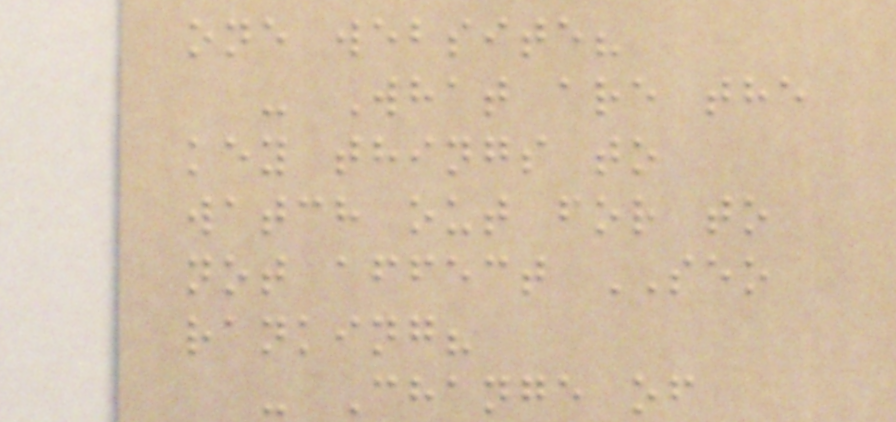one website?
- What are the
key things to
watch out for to
not affect SEO
ranking?
- Change of
